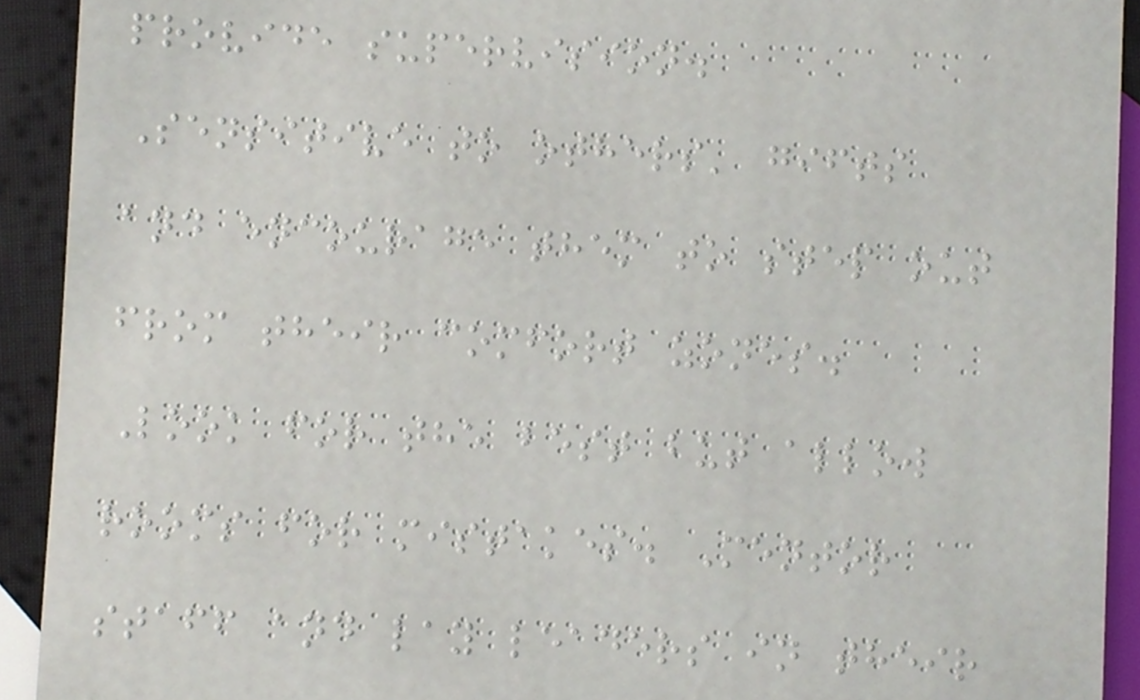provide supervision.
Sensitive to others' gifts
and encourage them to step out
from their comfort zones.
Look for the best but allow
rooms for mistakes. Mentor
staff and lay leaders in their
